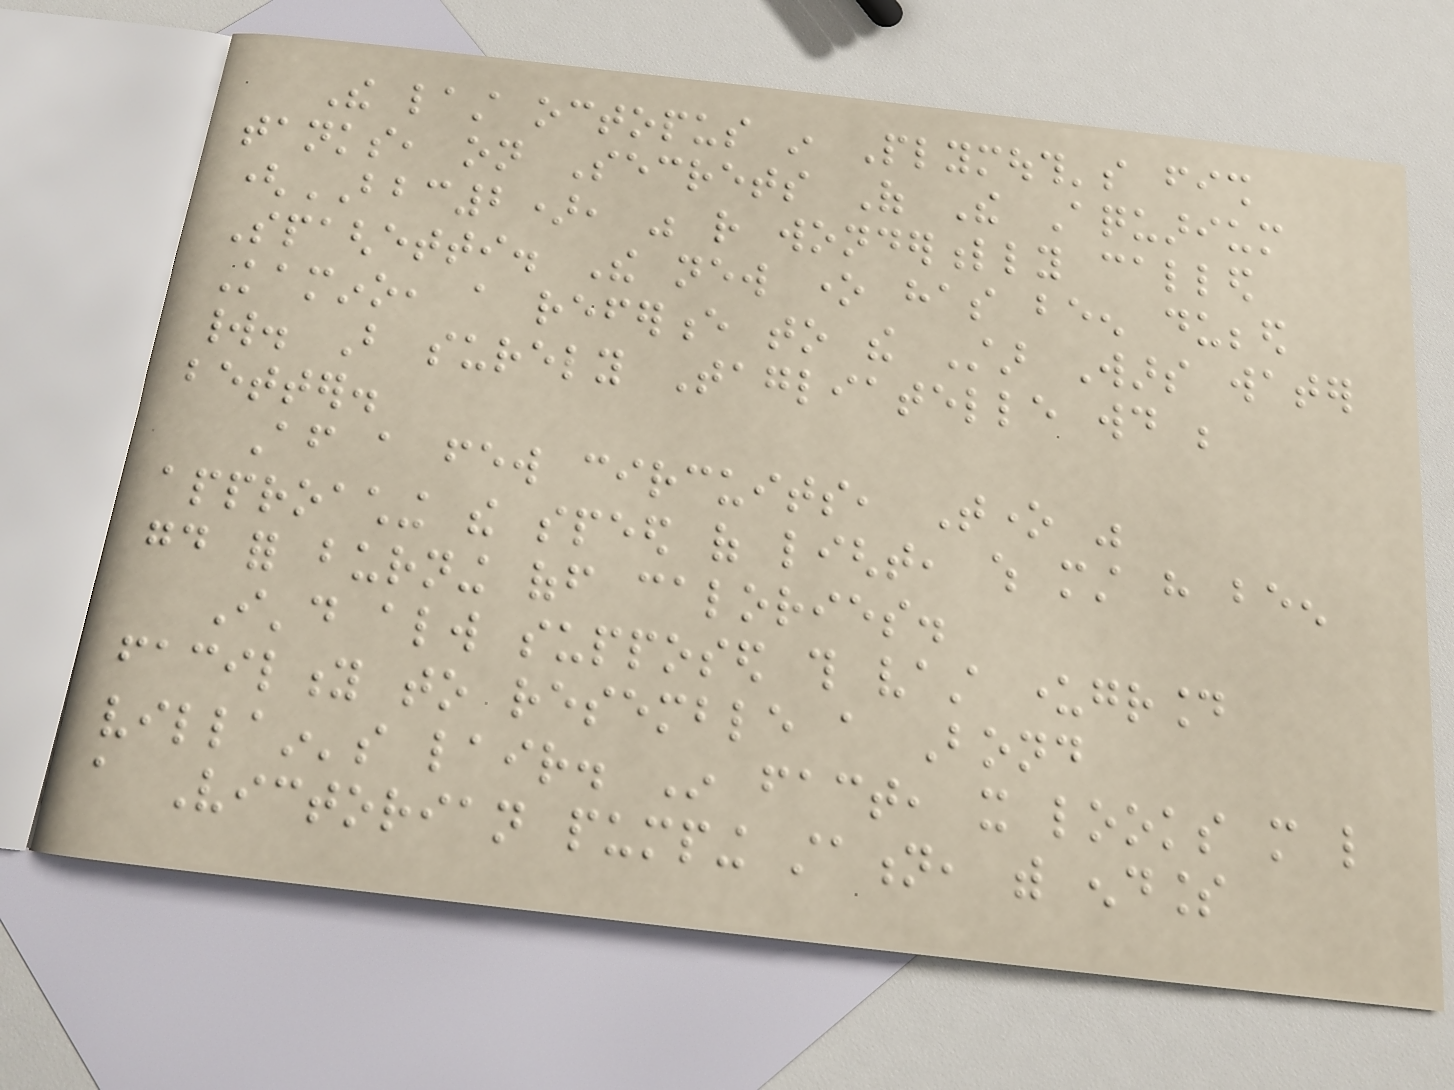The last octopus in Plymouth's fish
tanks, on Secrets Of The Aquarium
(BBC2), was rather wonderfully called
Spaghetti. The new one has been dubbed
Kamino, a reference to the Star Wars water
world. But surely Tagliatelle would be
better.
After a few circuits, Tone was
approaching the speed of light, which must have been
good for burning off calories.
I'd always supposed this vast underground
facility to resemble a Bond
villain's lair. In fact, it looks more like
a Victorian pumping station, with endless
